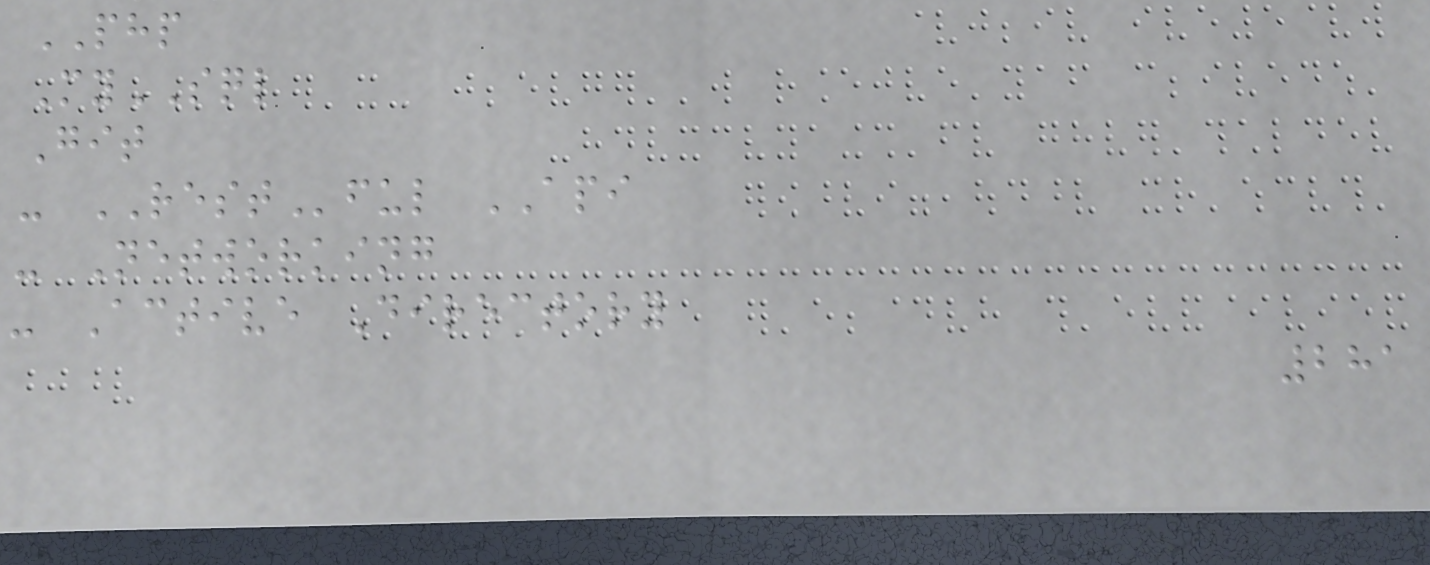PHP
MySQL
Git
- RESTful API
- Networking
- Active Directory
281
